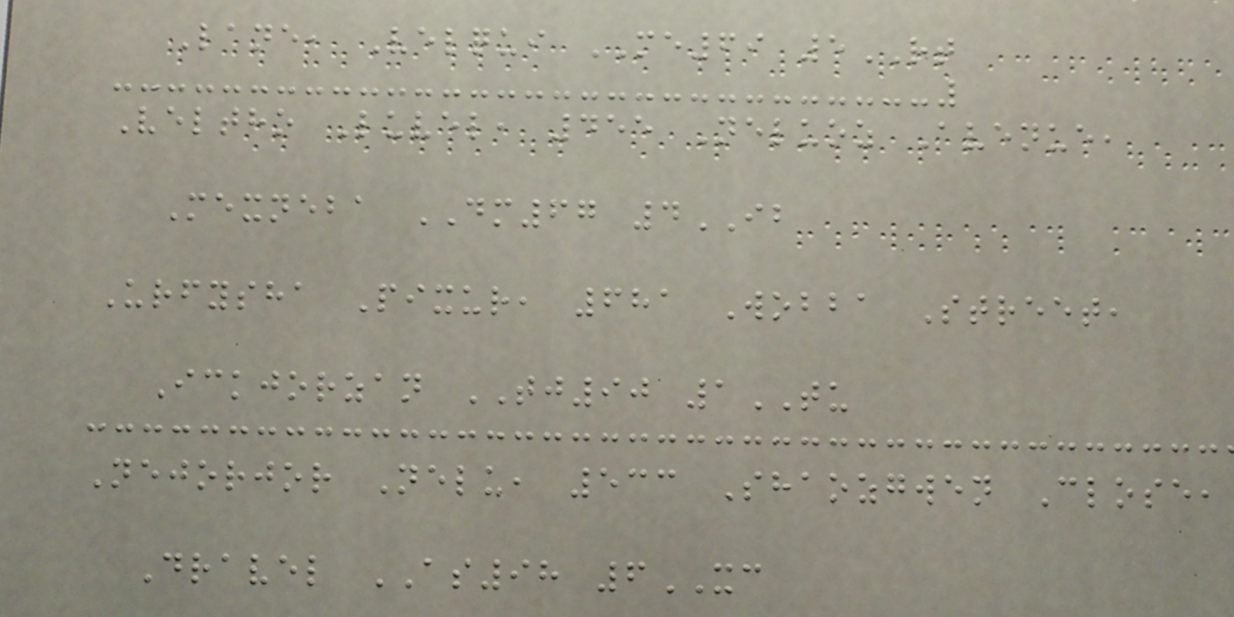Lane, Velqui ME69 5RT
Veltho Luvel, 455 Neluoz Avenue,
Mexneba DM67 4IB
Urfysha Pixur, 681 Wobba Street,
Ickjorzan TJ90 1TU
Nejorjor Nelu, 533 Shaozgwen Close,
Dravel AS98 6XC
